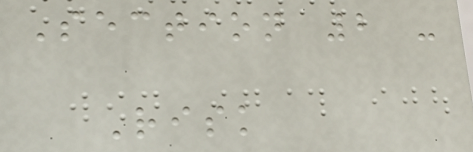Section 2 -
Risk
